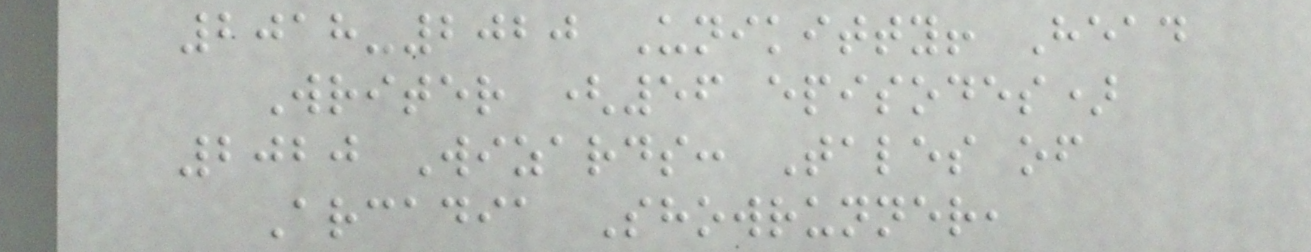2018-2020 Unikitty! Head
Writer (56 episodes)
2020 Wizards: Tales of
Arcadia Showrunner,
